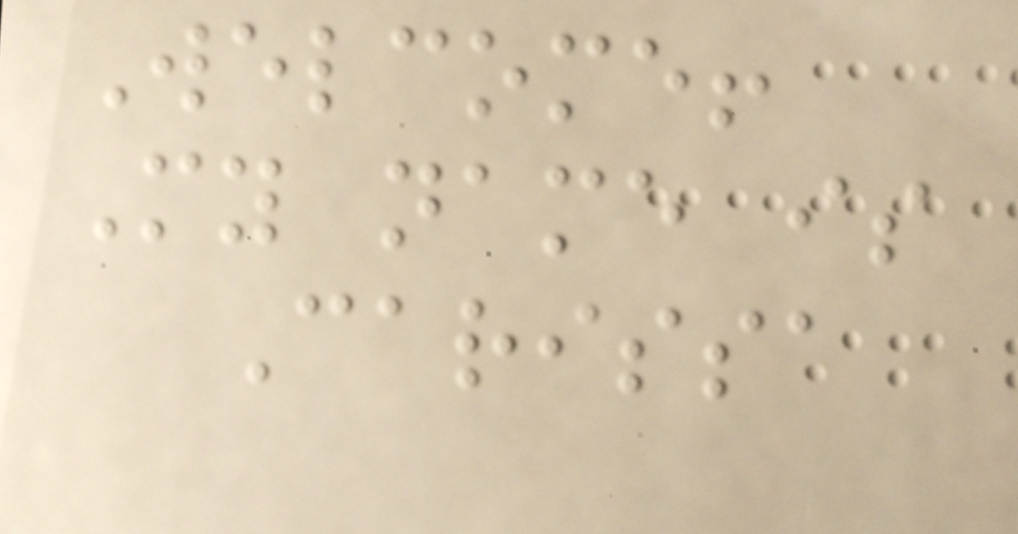Welcome!
My name is
Carissa
